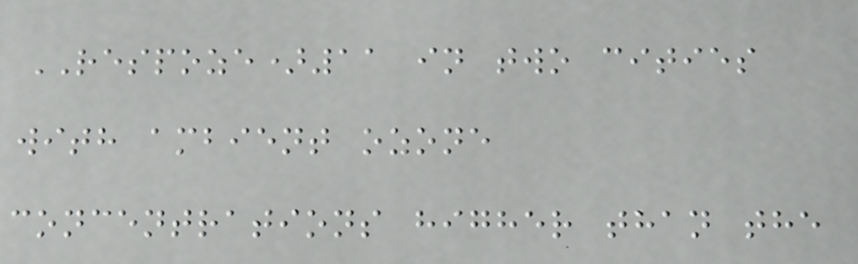RESPOZE)11 in two cities
with ambient ozone
concentrations higher than the
